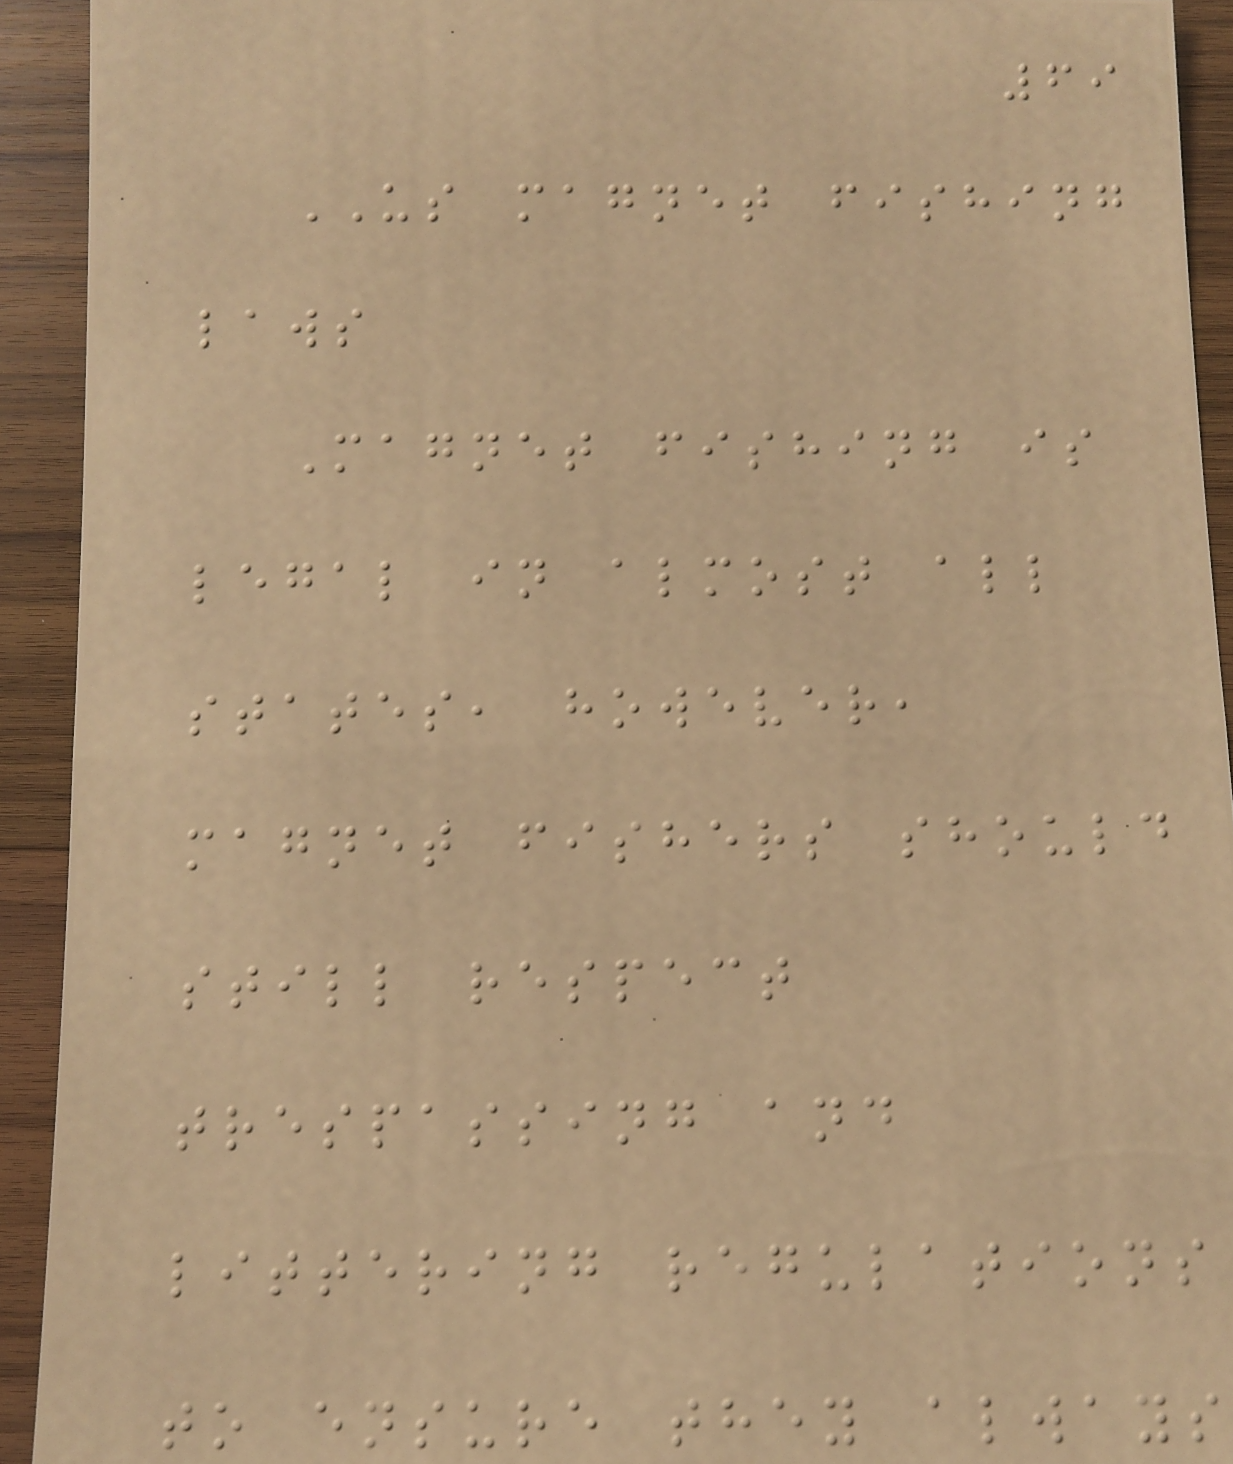69
US magnet fishing
laws
Magnet fishing is
legal in almost all
states, however,
magnet fishers should
still respect
trespassing and
littering regulations
to ensure they always
